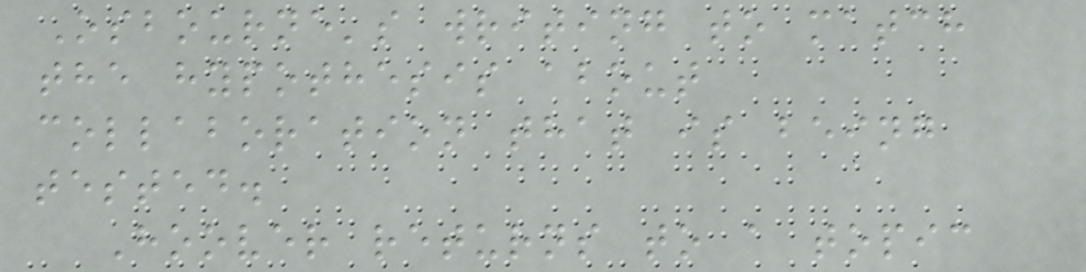Osbourne's writing to match
the hypothesis about
collaboration that is being
tested.
Hoover returns to a topic
